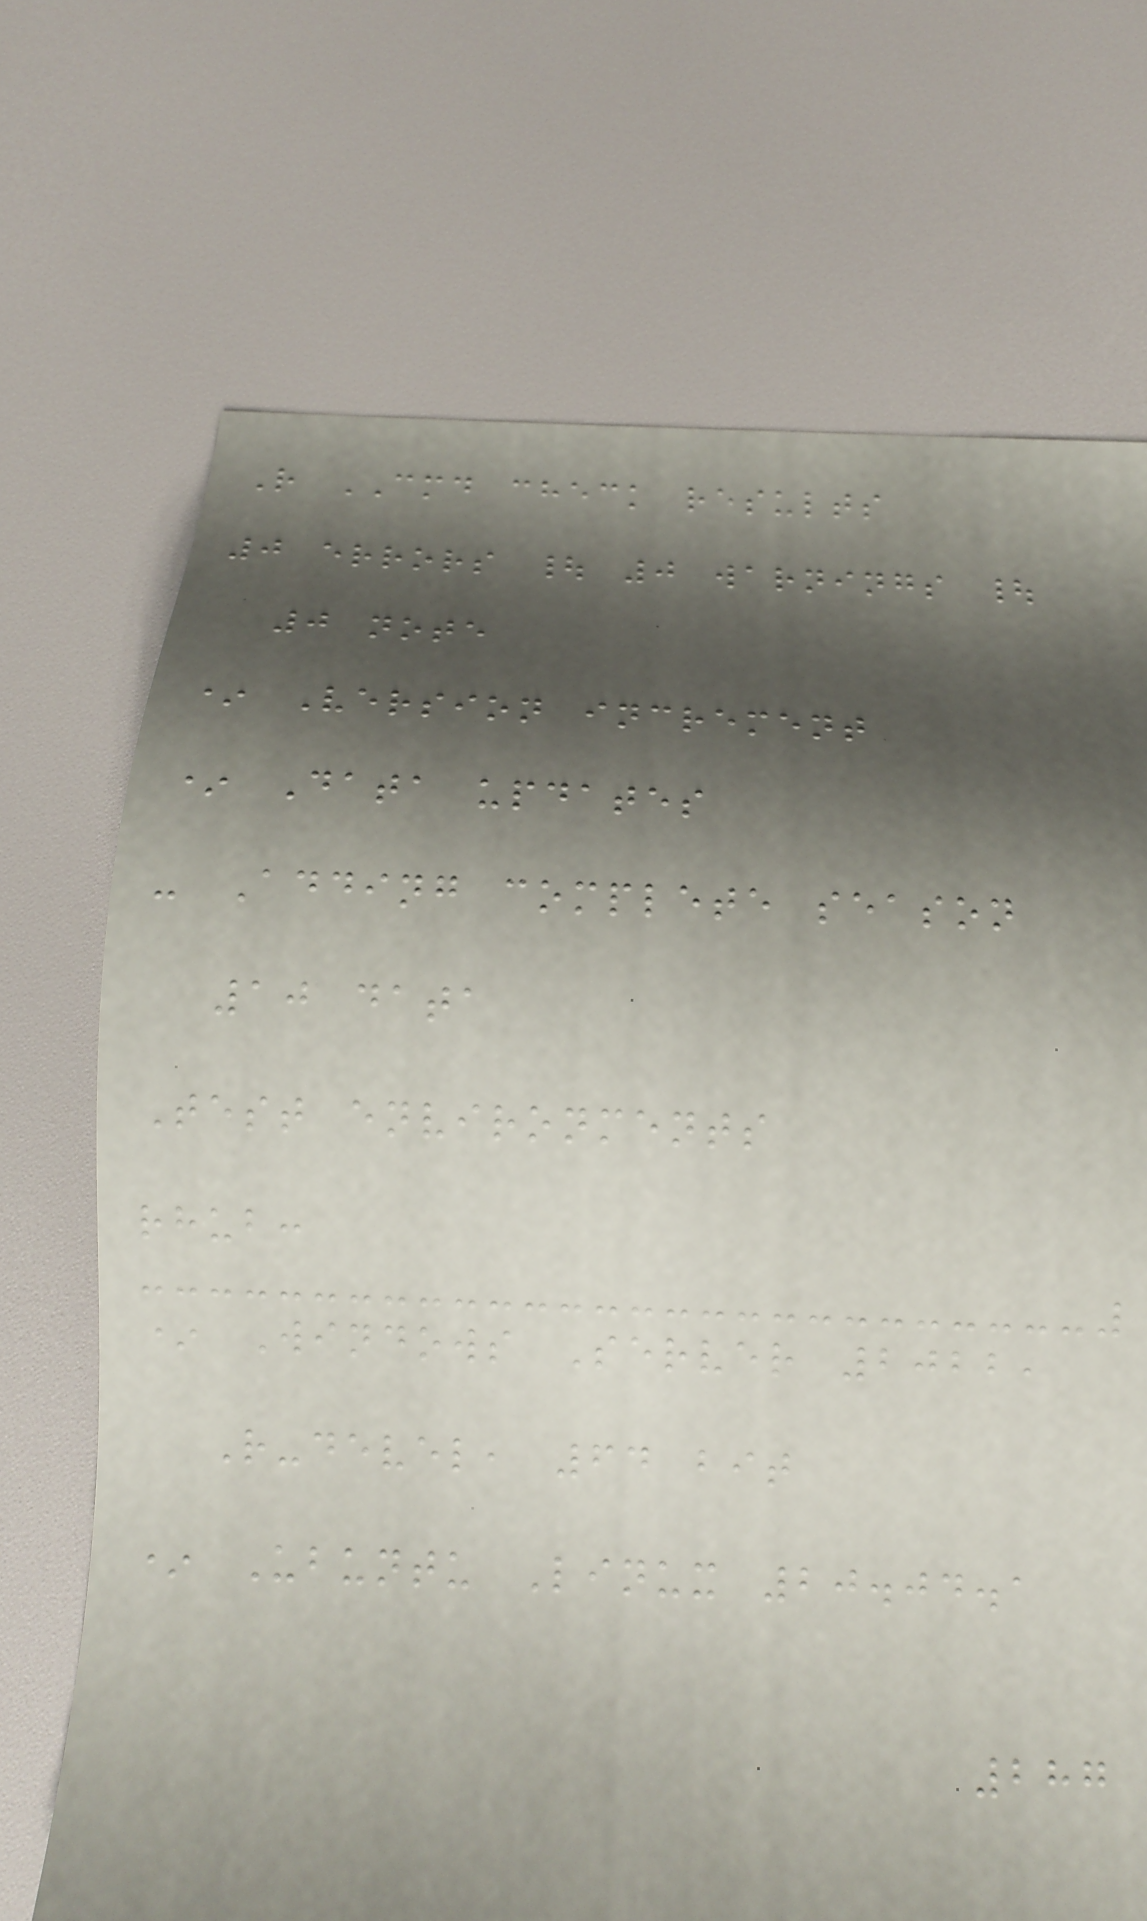R CMD check results
0 errors | 0 warnings |
0 note
* Version increment
* Data updates
- Adding complete season
10 data
Test environments
rhub:
* Windows Server 2022,
R-devel, 64 bit
* Ubuntu Linux 20.04.1
287
